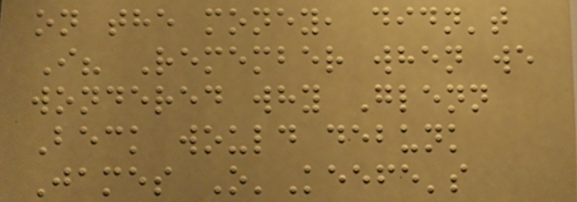on the money, didn't
I? Remember when we
wondered why Glenn
Beck would debunk
James O'Keefe's
